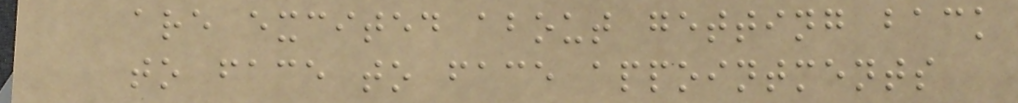are excited about getting back
to face to face appointments
